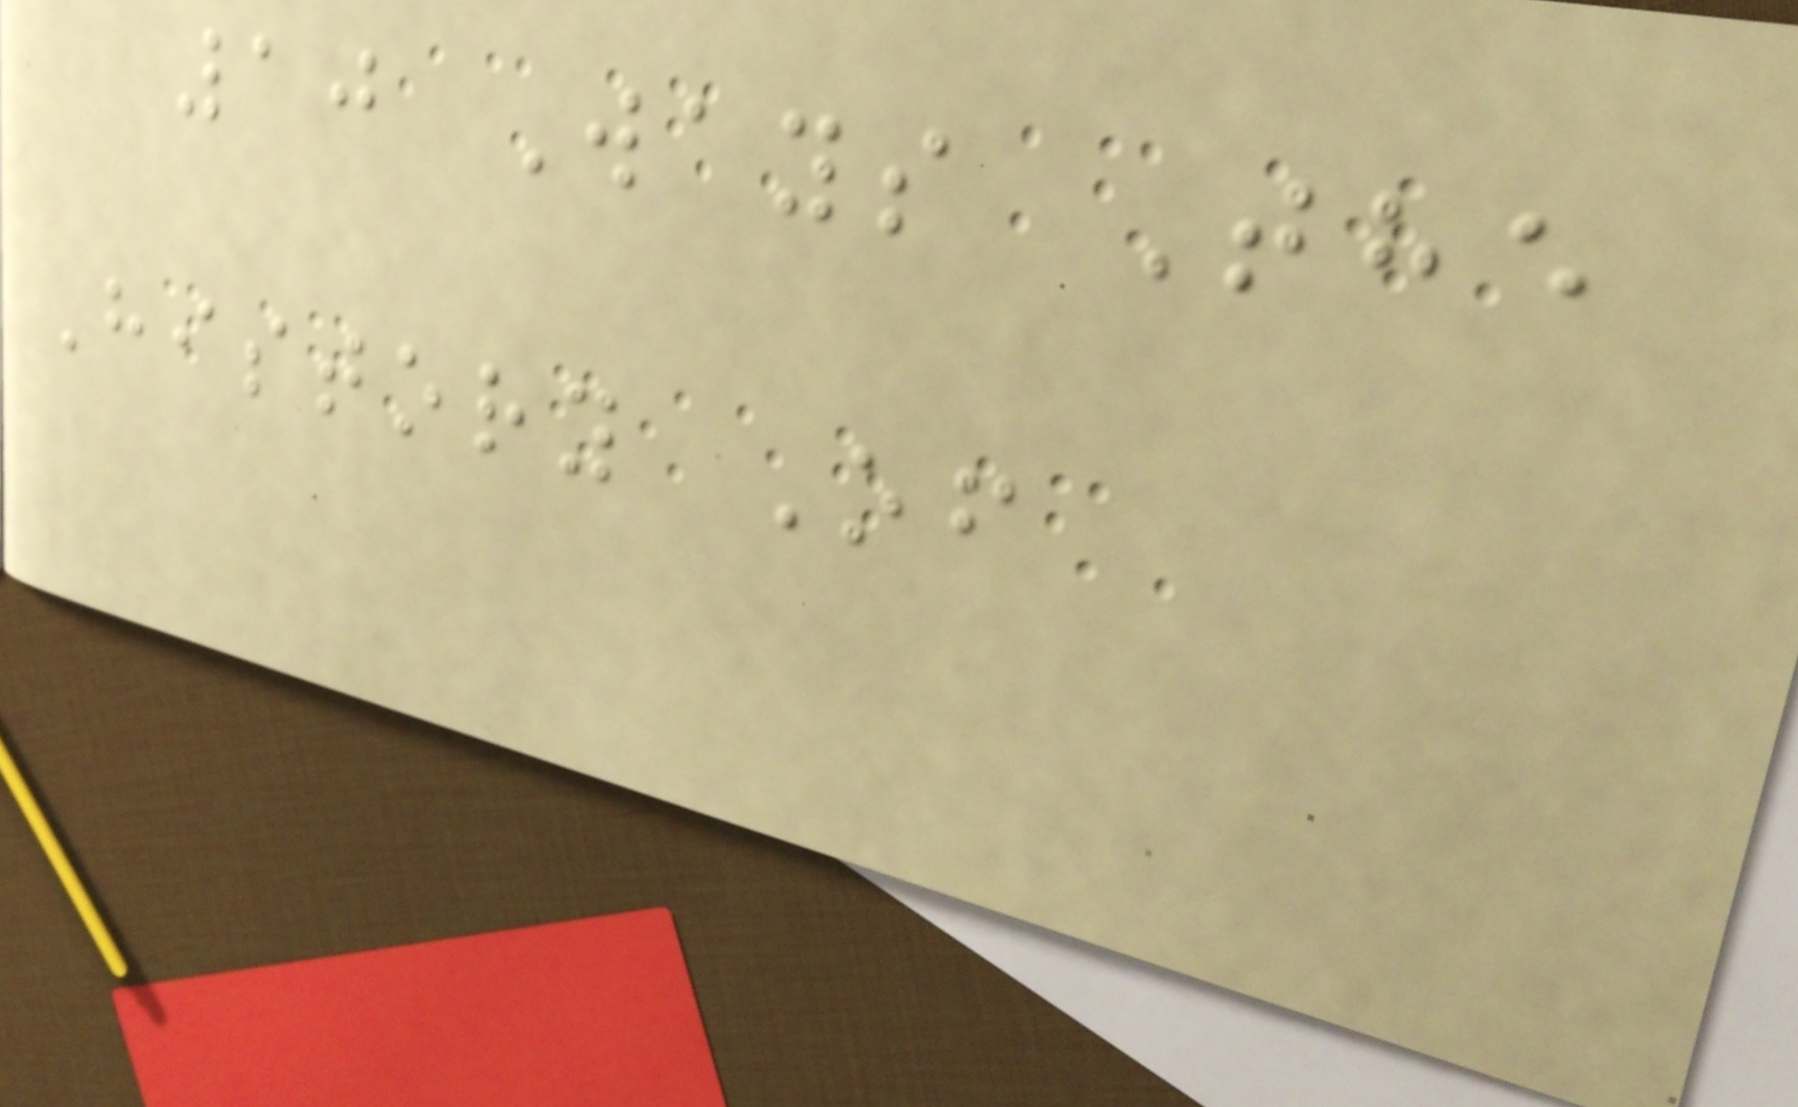10 Ways The
History Of
